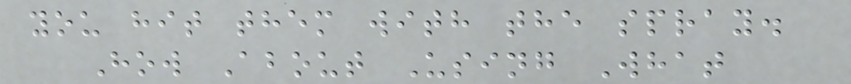you hit them with the spray.
How About Using What
